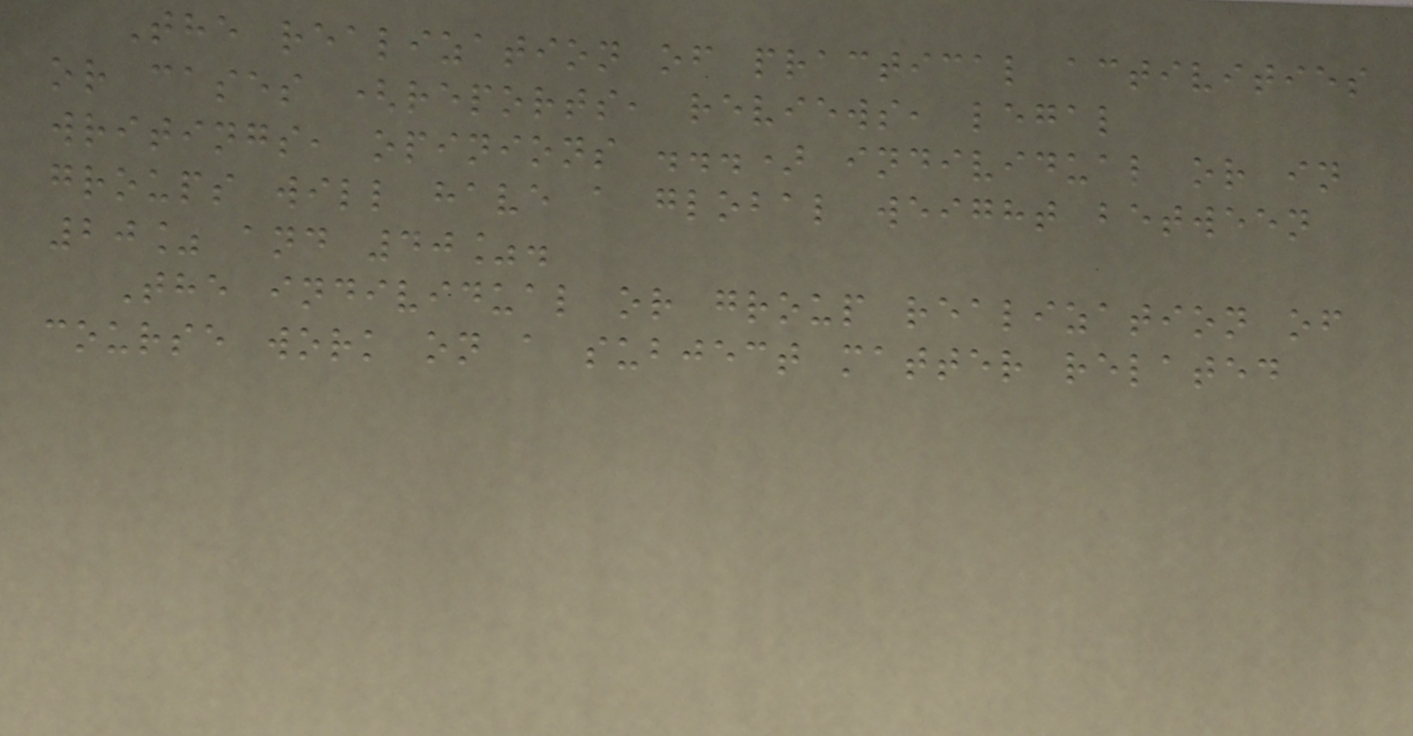The realization of practical activities
or cases (reports, reviews, legal
writings, opinions ...) individual or in
groups will have a global weight between
20% and 40%.
The individual or group realization of
course work on a subject matter related
